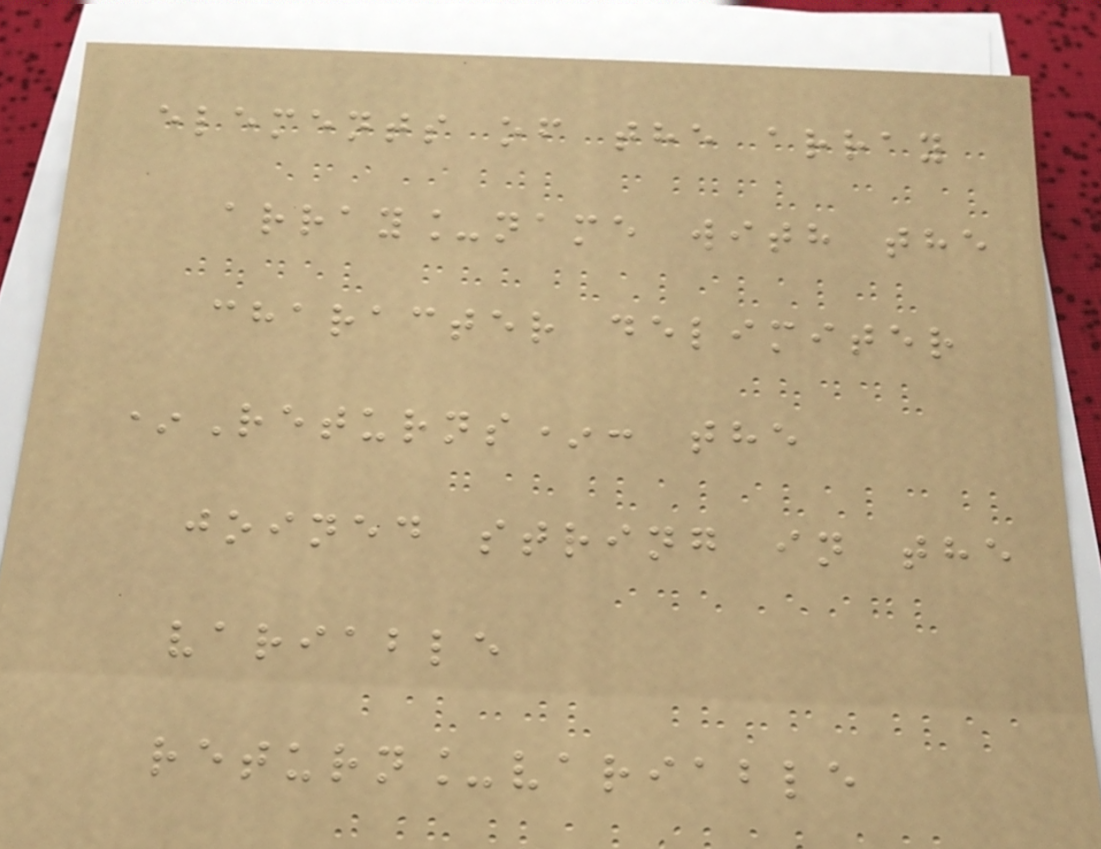elements of the array
array_name with the
character delimiter
*Returns*: the
joined string in the
variable
return_variable
